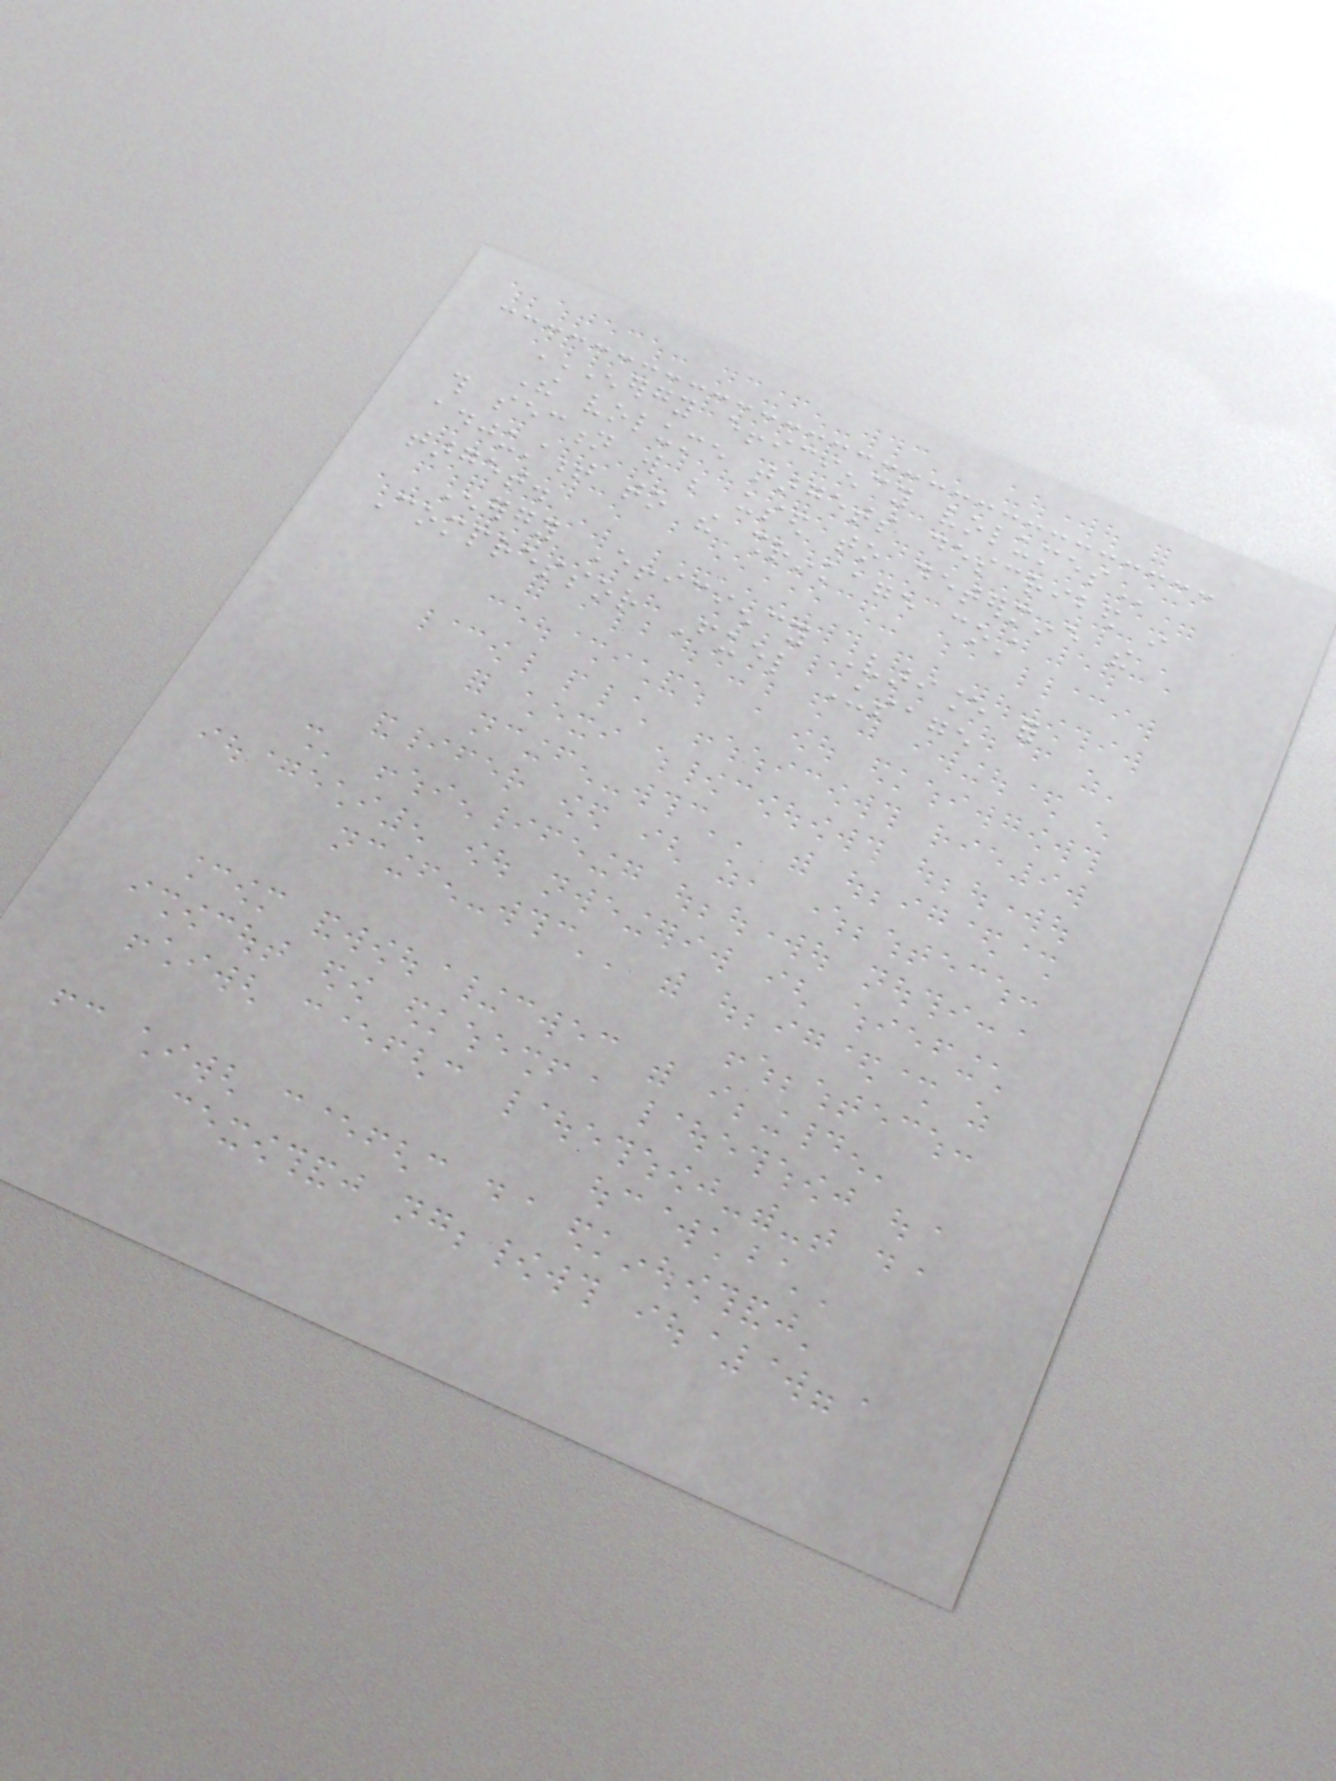ENERGY EFFICIENCY VOLUMES
The volume targets described in
this section will be used to determine the
adjustment to the shrinkage cost
target.
Energy Efficiency Variance for
Compressor Fuel Usage
